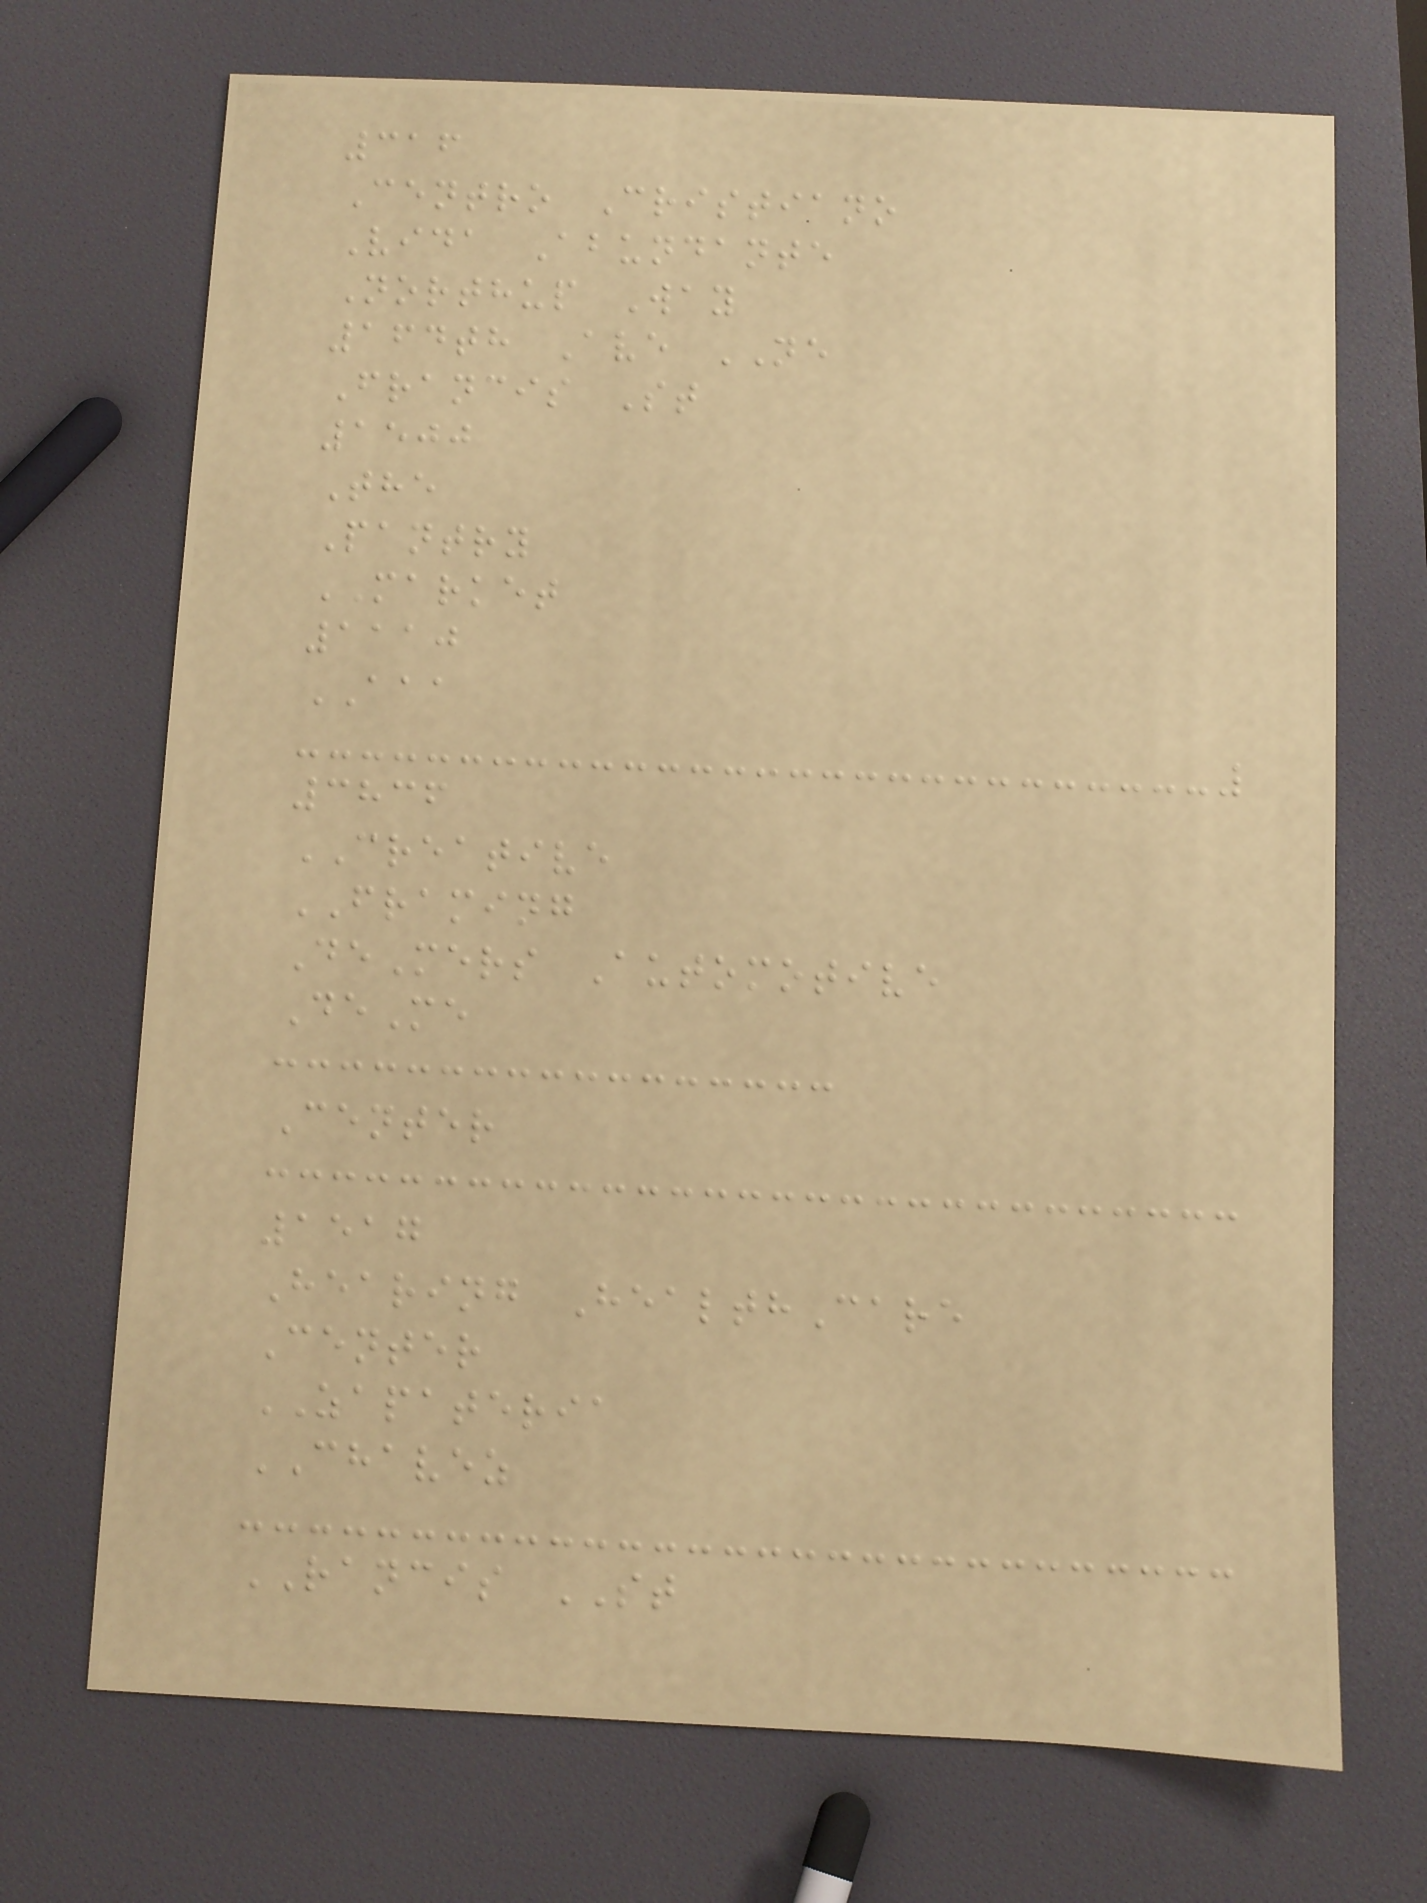316
Centro Cristiano
Vida Abundante
Northup Way
164th Ave NE
Francis St
1500
The
Pantry
MARKET
1110
AAA
3836
CREATIVE
FRAMING
DeMers Automotive
DeMe
Center
1517
Hearing HealthCare
Center
ZAPATERIA
CHAVEZ
RANCIS ST
